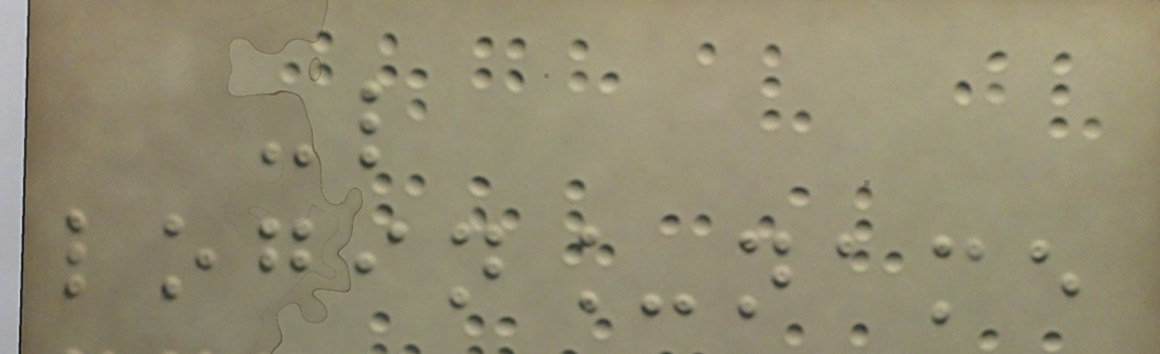-l
login_name
